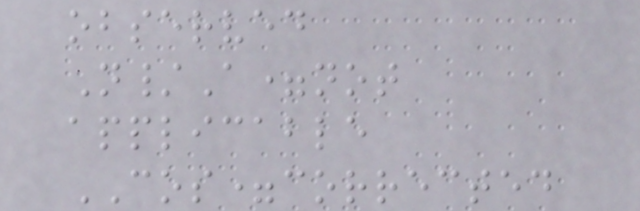observed
N/A=not
applicable
COS=corrected
